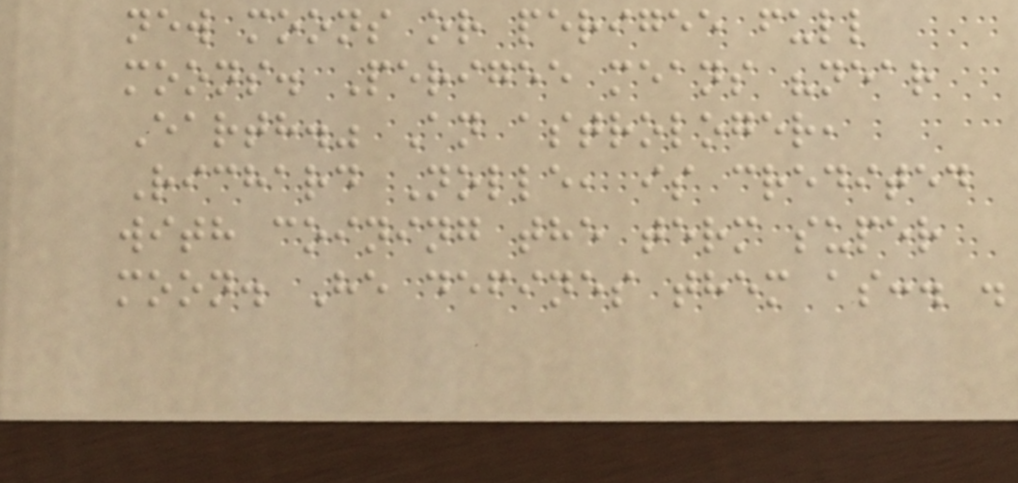new moons or perigee full
moons. Perigee means "near
Earth." An astrologer,
Richard Nolle, is credited
with coining the term super
moon. He defines them as:. .
